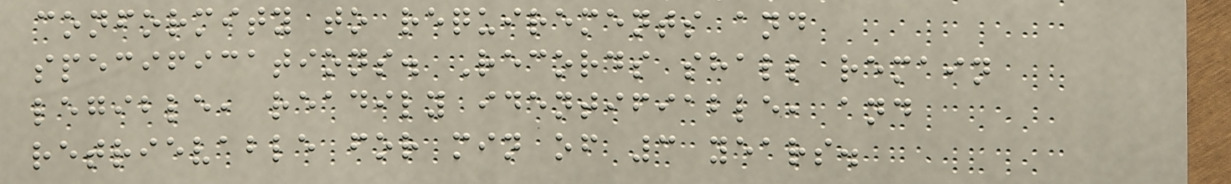conformity to requirements and
specifications. Records shall remain
legible, readily identifiable, and
retrievable for min of 3 years.
